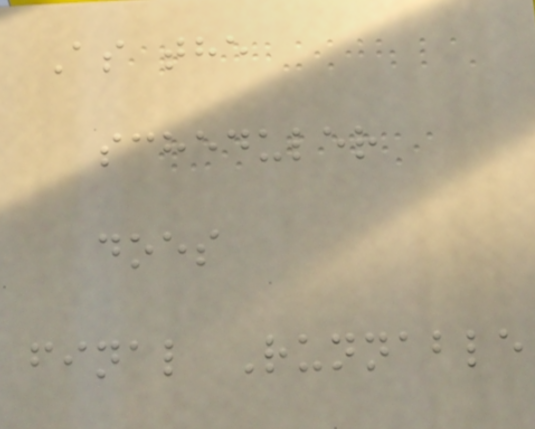As the
scheduler
does
final Runnable
